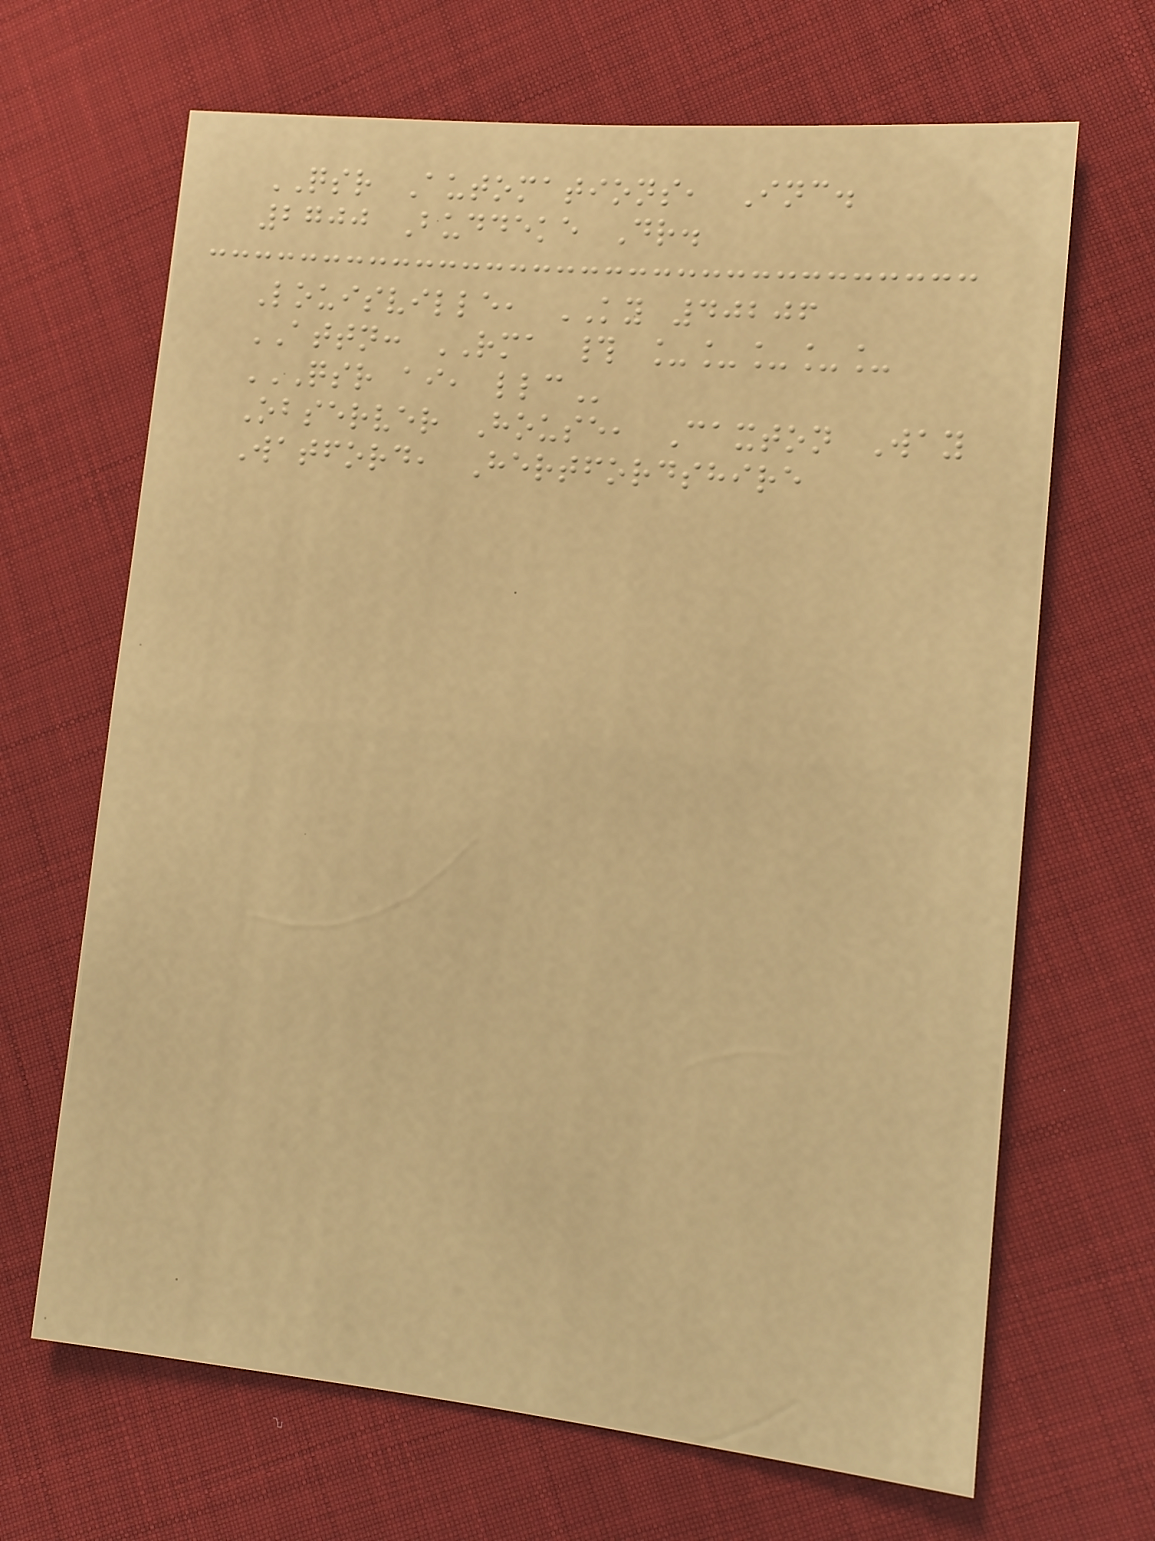QSR Automations, Inc.
2700 Buddeke Dr.
Louisville, KY 40206
ATTN: RMA # _____
QSR AI, LLC
Observer House, Caxton Way
Watford, Hertfordshire
